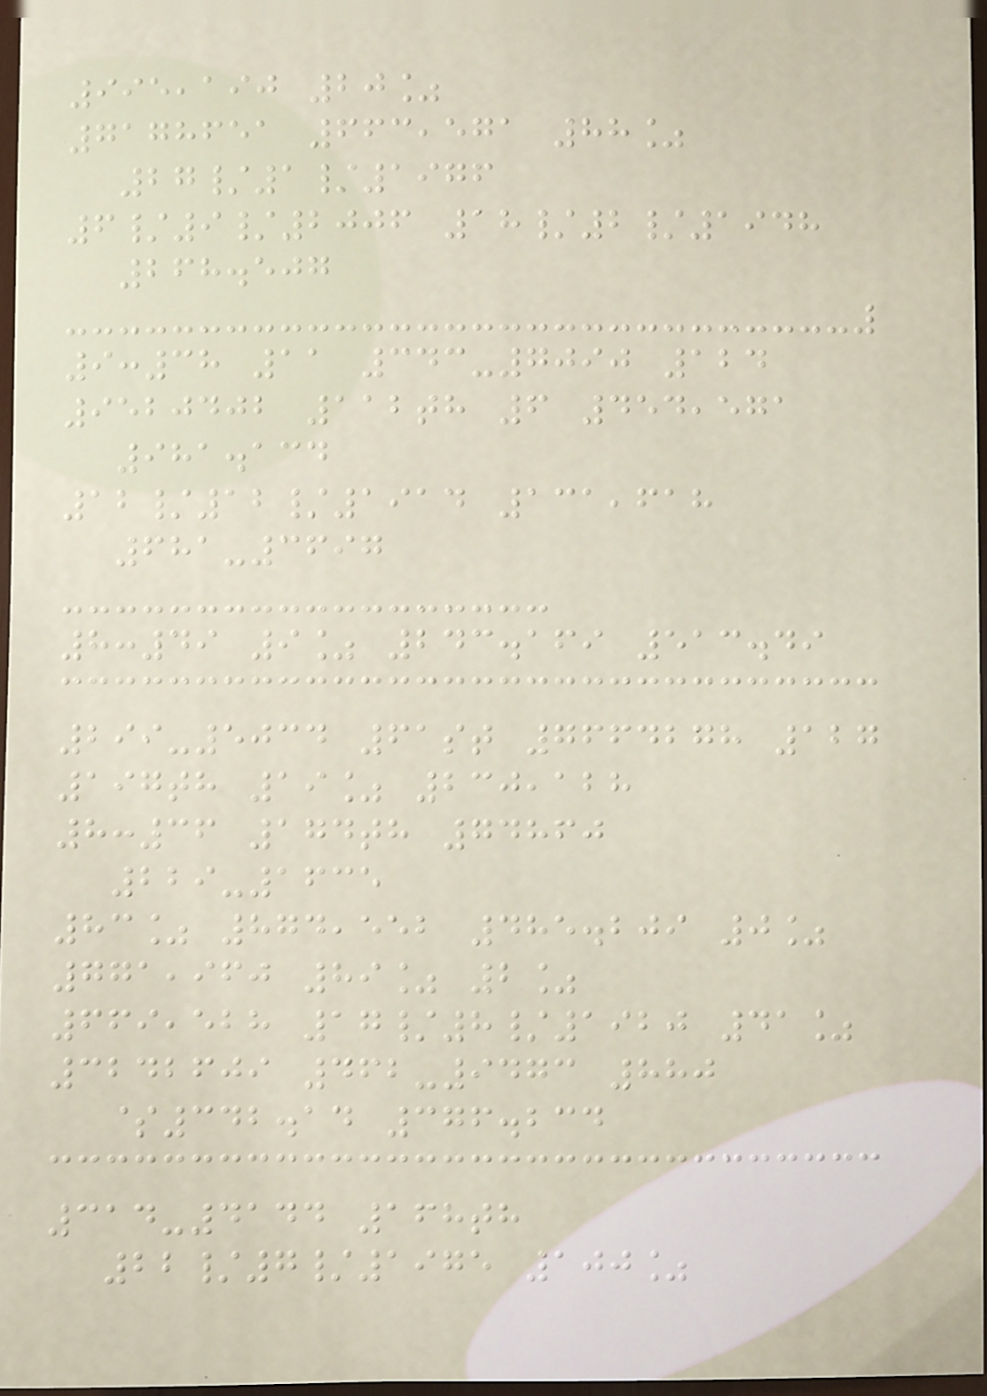995,190 20%
7178651 663,571 88%
27/1/1976
6/9/2006 18/2/1948
268.507
9:38 11 343-7090 124
9520402 112th 6 454,571
981.134
12/12/1914 131,618
681-3697
8:49 9% 243.169 513.49
299-5034 61st 7664278 127
197th 19% 230,128
8:36 174th 74860
229-1635
83% 874,552 485.209 0%
771,960 89% 2%
669,528 17/8/1920 41%
3242609 462-9473 880
$342.14 376.234
314-4144 168th
22/7/1975 100%
